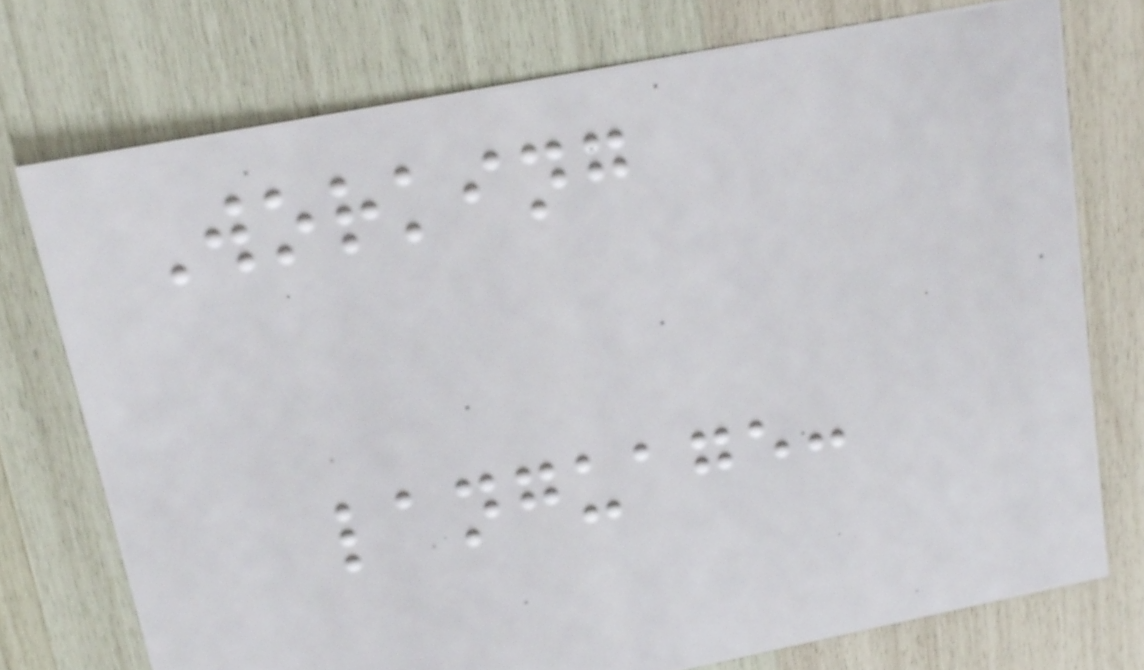Working
language:
